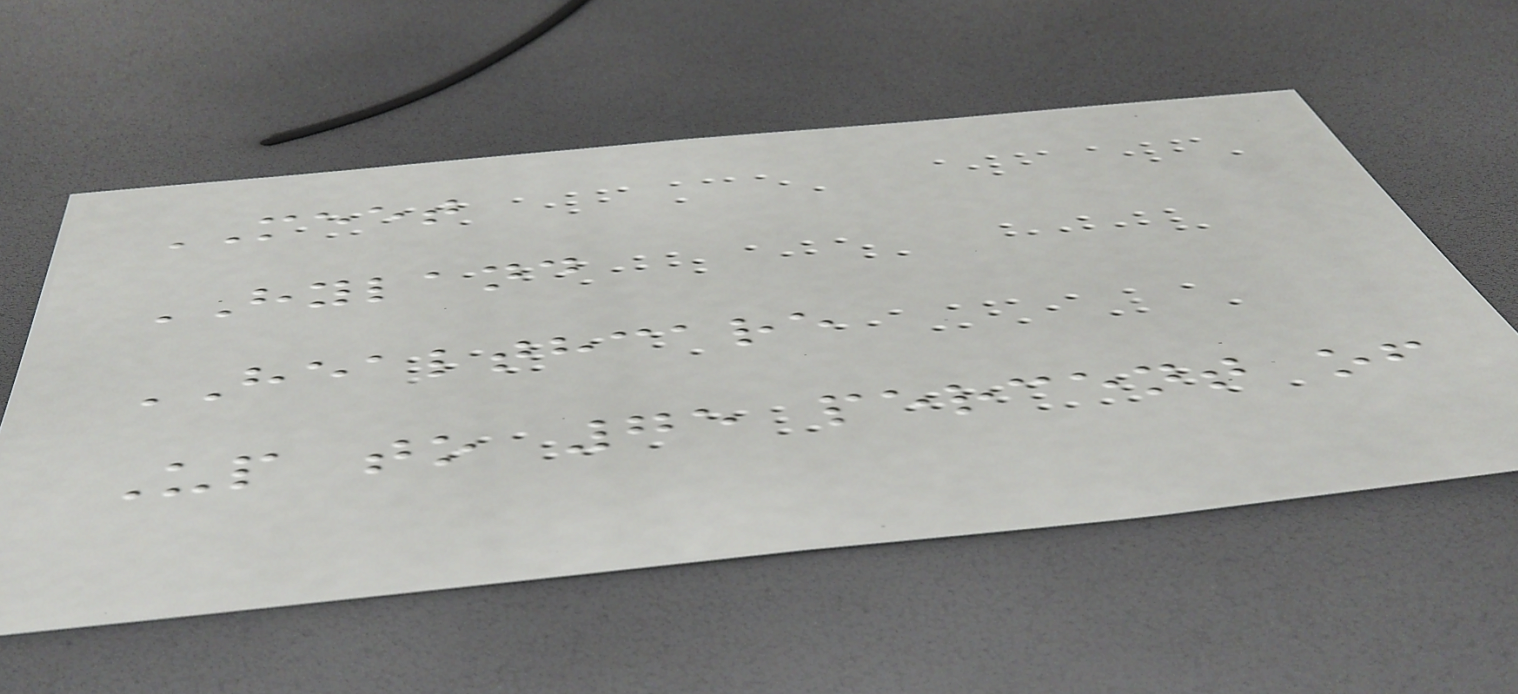MEET
HYLAND
HEALTHCARE
Up to 75 percent of
